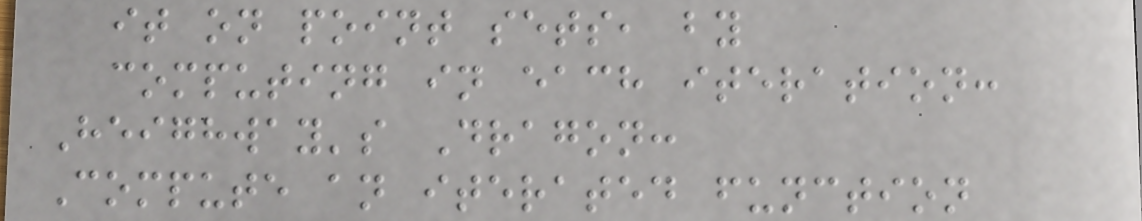it on point sets, by
computing in each iteration:
Heighway's Dragon:
Compute an iterated function
